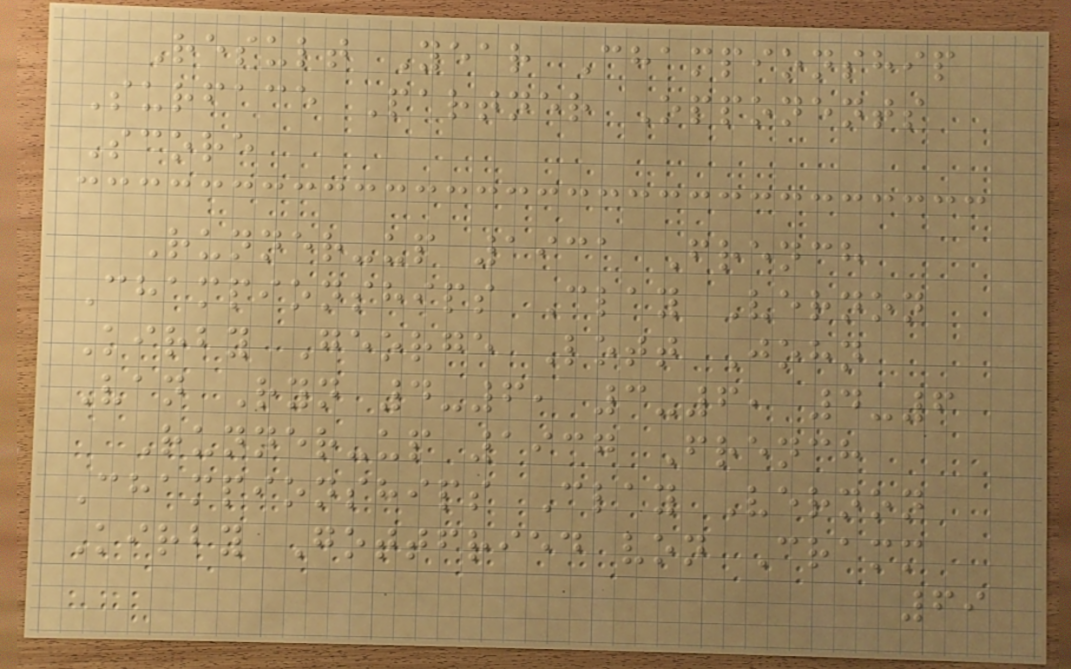Result Year Championship
Surface Partner Opponents
Score
Runner-up 1931 French
Championships Clay Vernon
Kirby George Lott John
Van Ryn 4-6, 3-6, 4-6
Runner-up 1937 French
Championships Clay Vernon
Kirby Gottfried von Cramm
69
